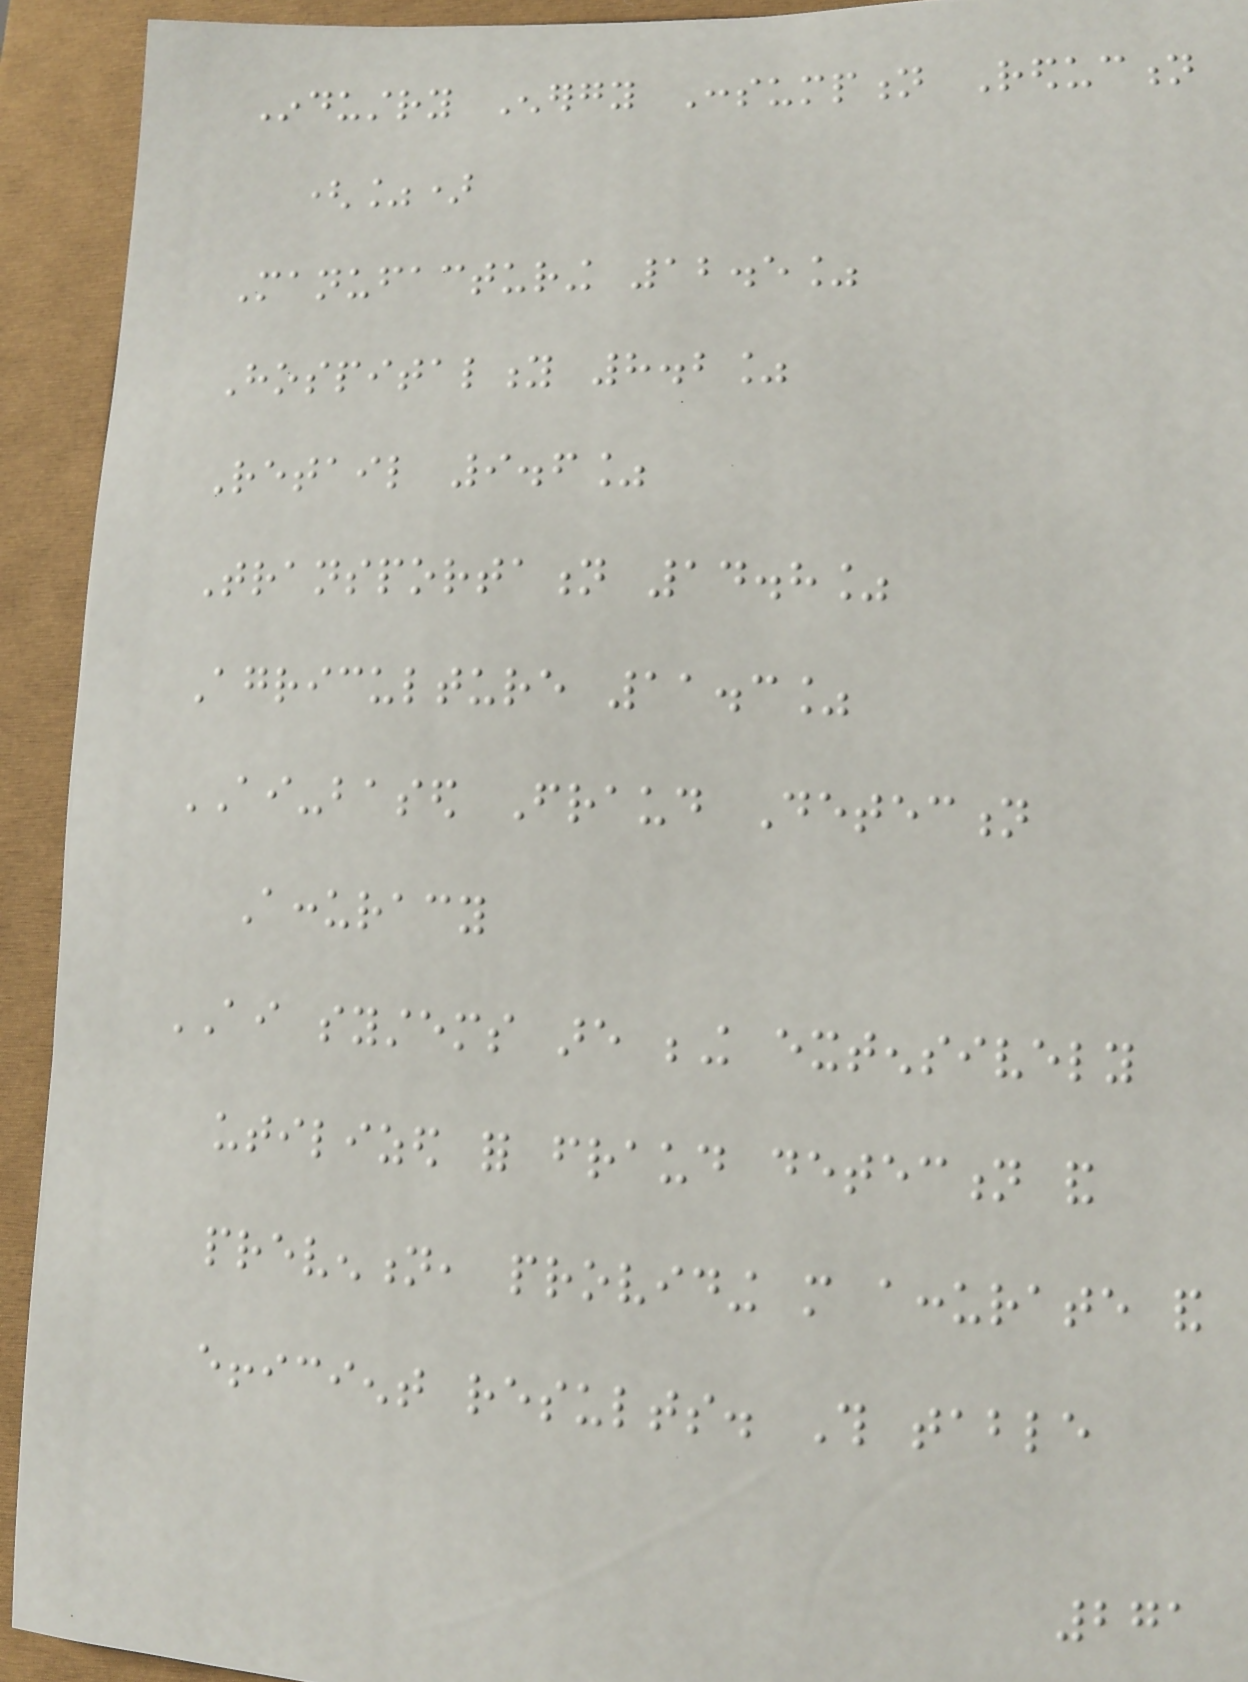Industry Energy Consumption Reduction
(%)
Manufacturing 12.5%
Hospitality 8.2%
Retail 9.6%
Transportation 14.8%
Agriculture 11.3%
AI-based Fraud Detection
Accuracy
AI systems are being extensively
utilized for fraud detection and
prevention, providing more accurate and
efficient results. This table
271
